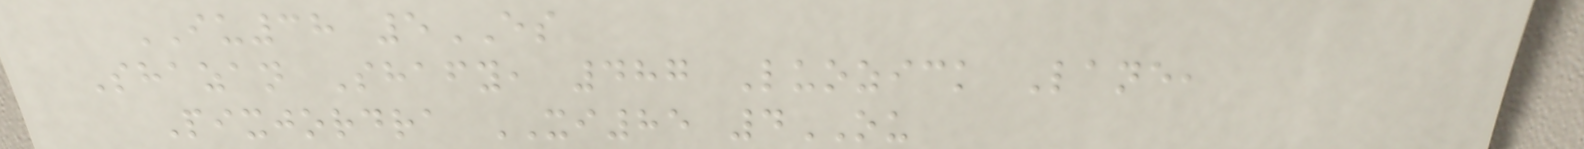IU38 5ES
Shazan Shafy, 487 Luozick Lane,
Pixjordra XI85 4OU
